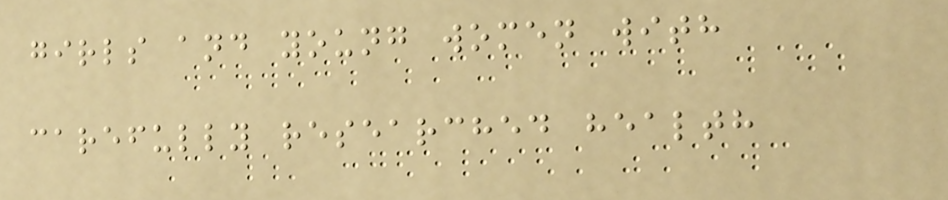girls and young women with
carefully researched health
